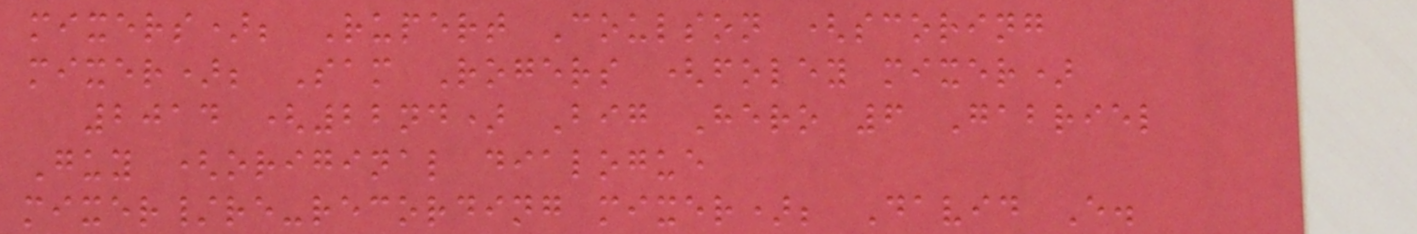mixers); Rupert Coulson (scoring
mixer); Sam Rogers (foley mixer)
2014 (22nd) Big Hero 6 Gabriel
Guy (original dialogue
mixer/re-recording mixer); David E.
